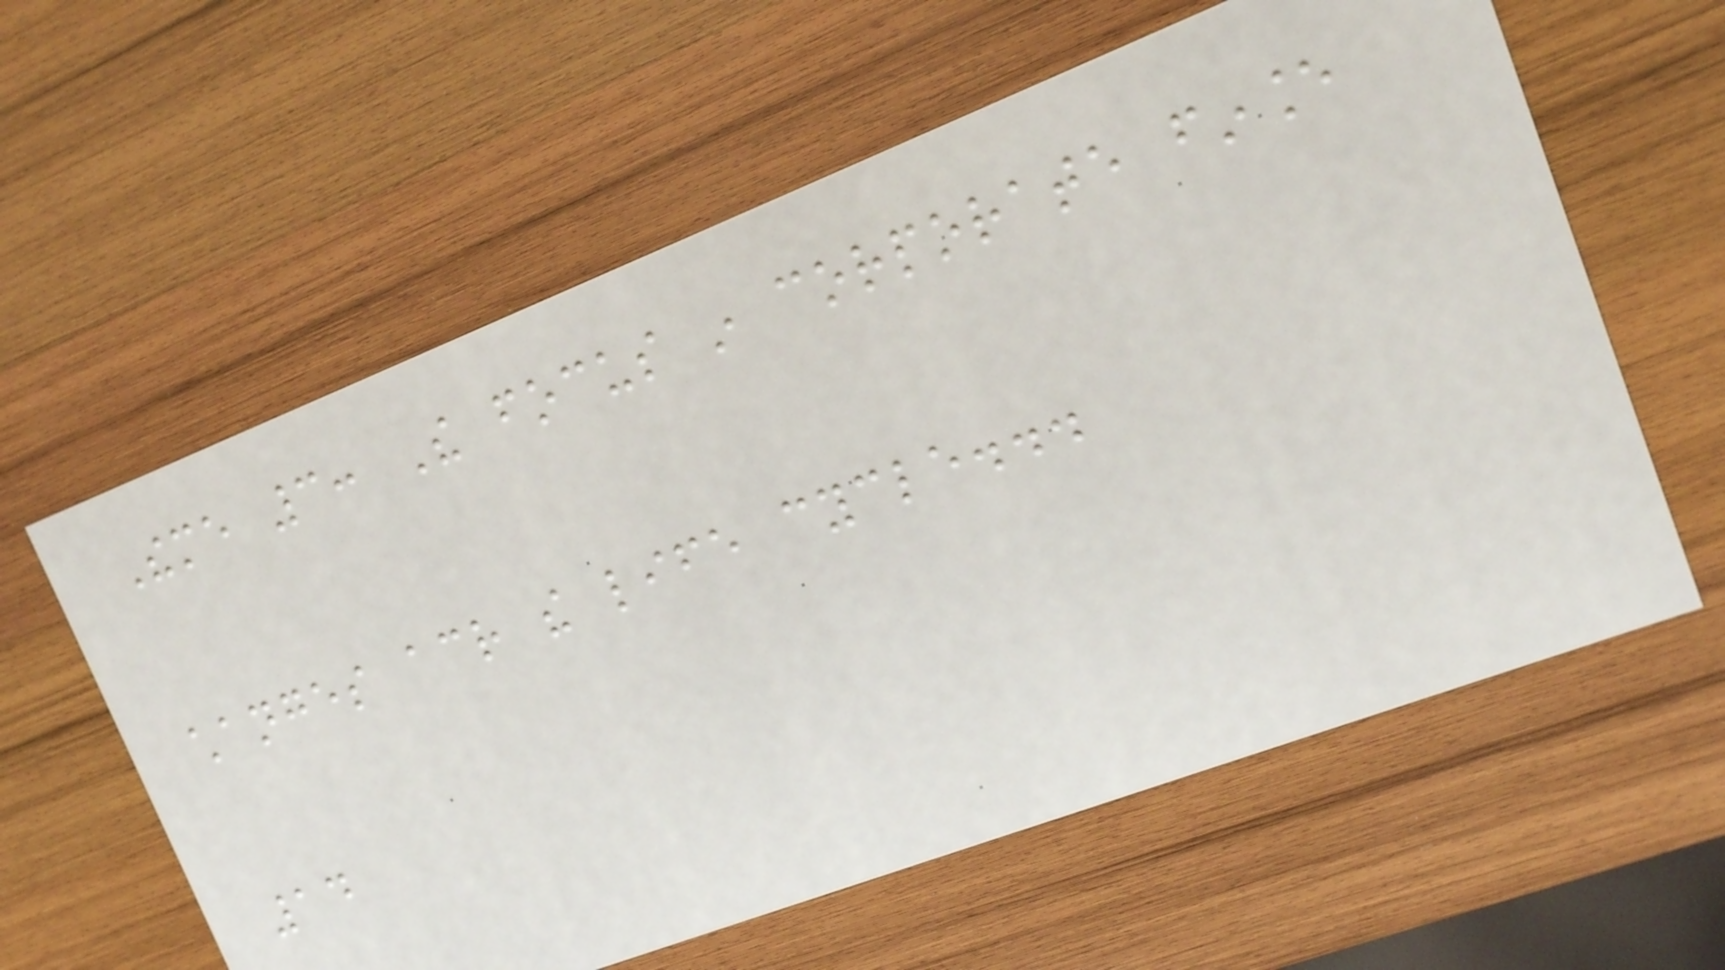Theme 3: The focus in corporate finance
changes across the life cycle...
14
